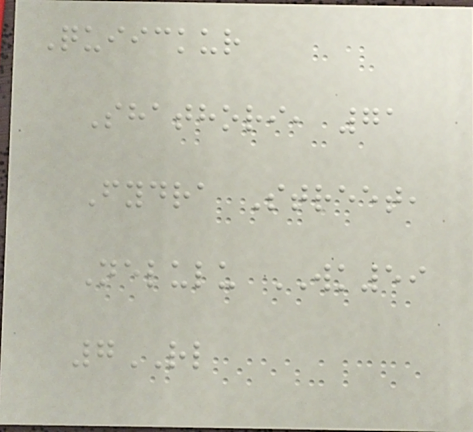Quiickur
Shathori, 71
Fydra Street,
Nelulu WK59
7RL
